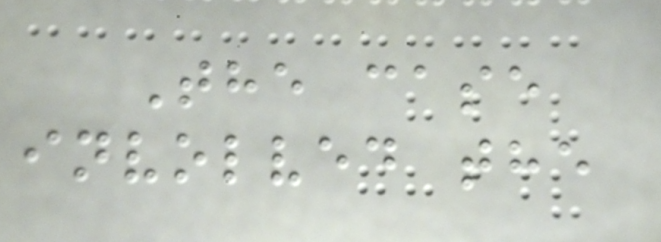The case
involved the
